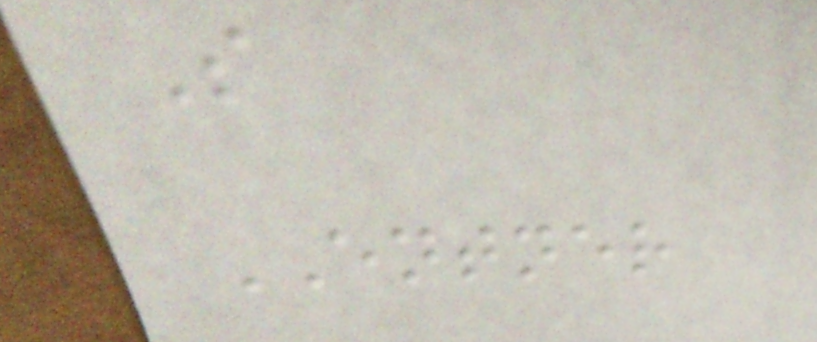S
ENTNER
